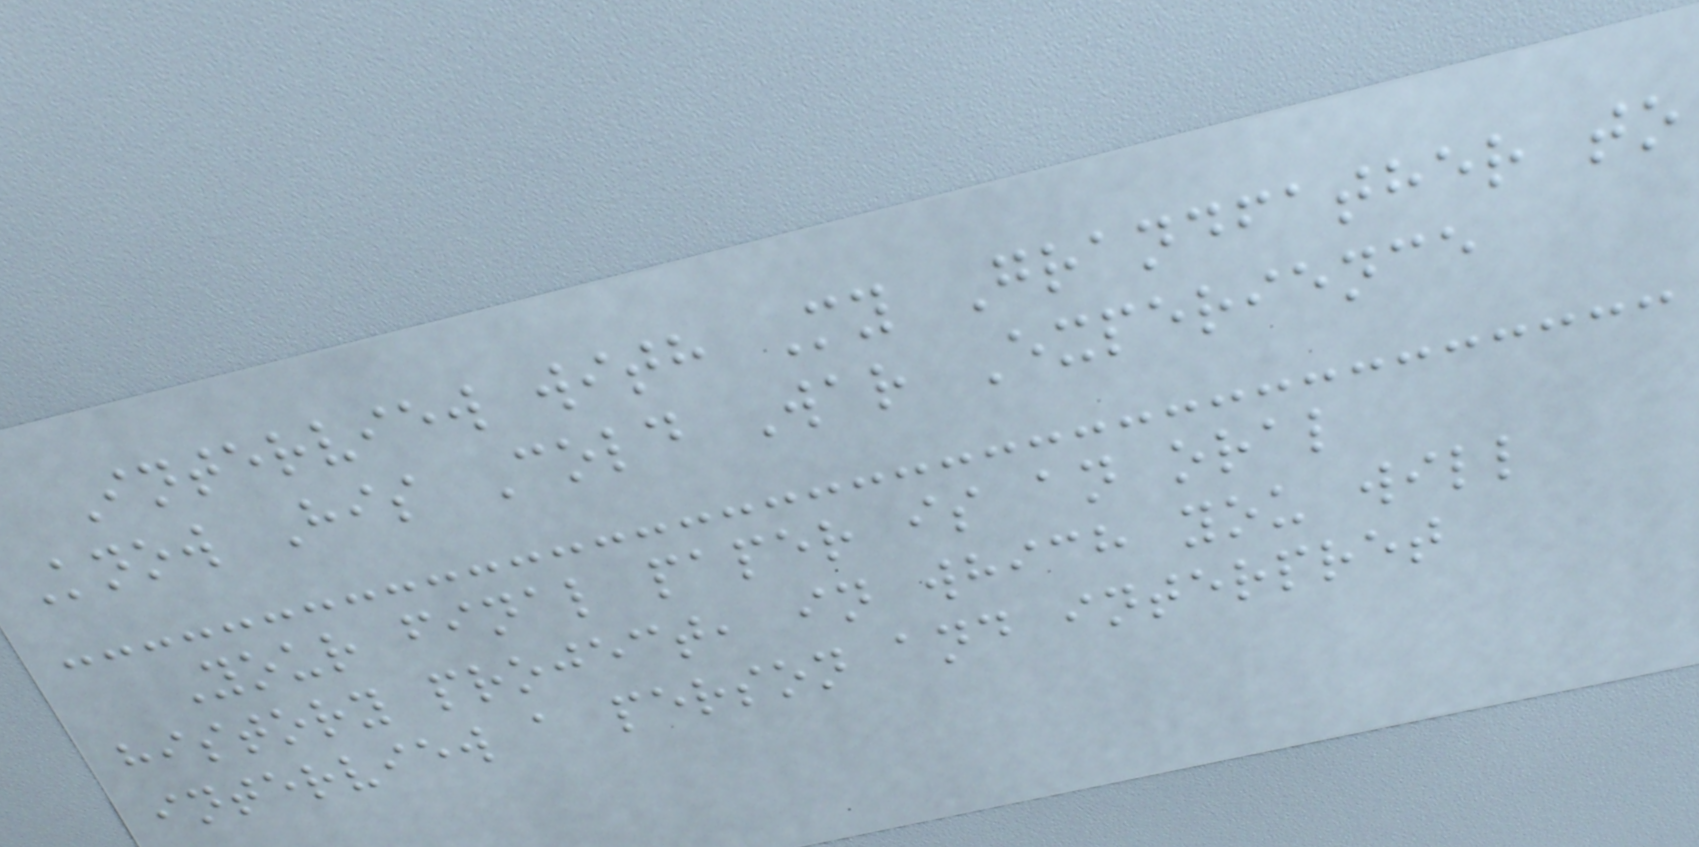Interview with My Grandfather to
Know His Cold War Experience
Your final paper is an oral
history project, in which you will
interview a person and interpret
